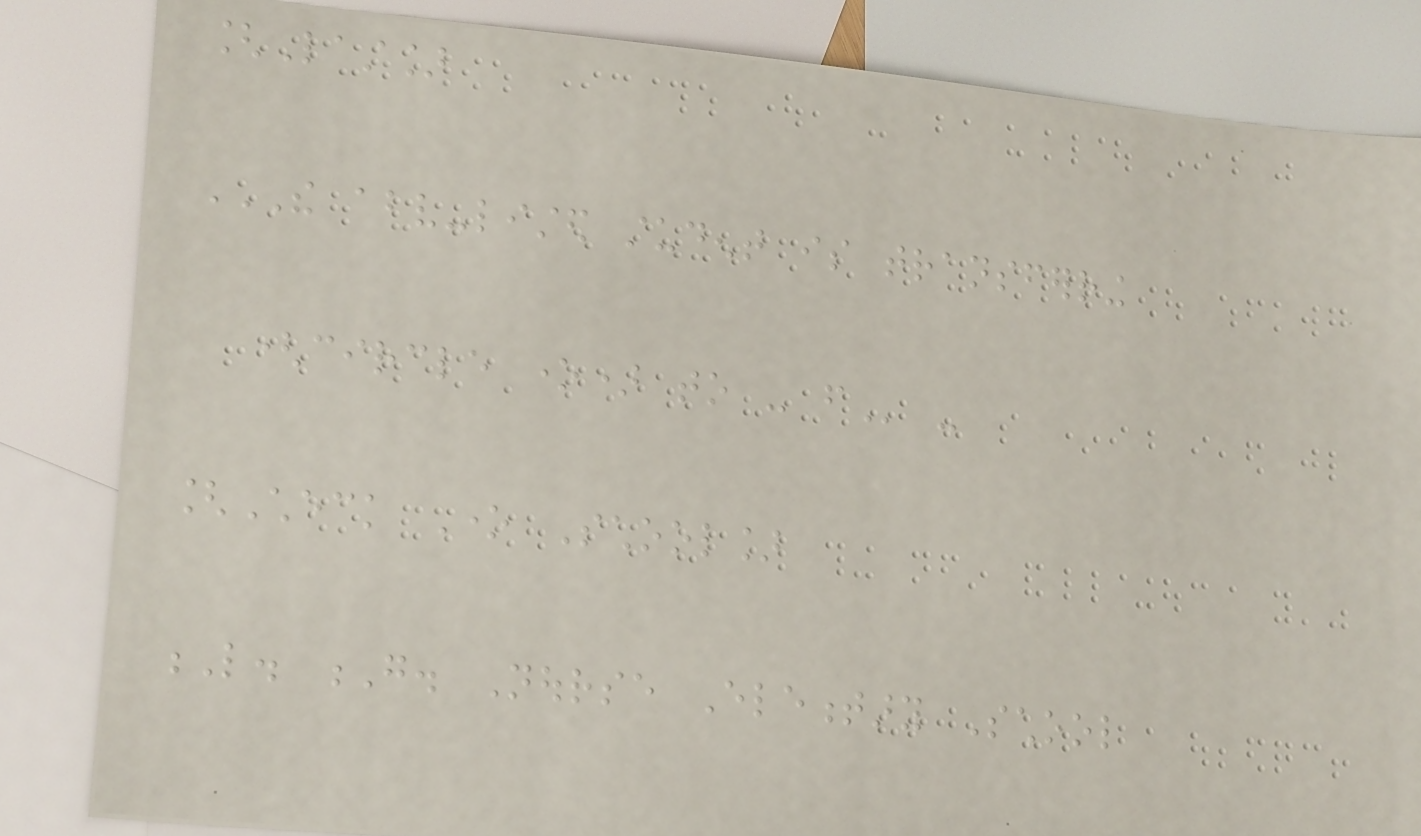[Last]
THE ABOVE-LISTED STUDENT IS TRANSFERRING
(CIRCLE ONE) TO - FROM -
[Check One School]
L. G. Nourse Elementary School
